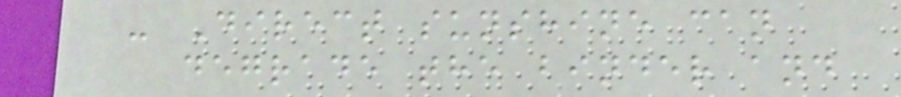- Direct sunshine can
degrade the binder and
